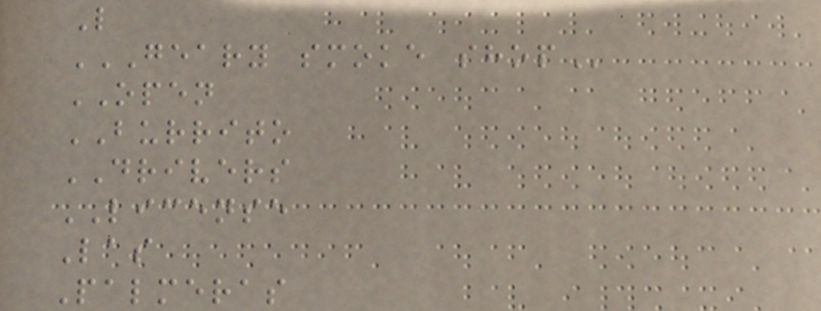L
GEARY SMOKE SHOP
OPEN
BURRITO
DRIVERS
LICENSE
Las
Palmeras
